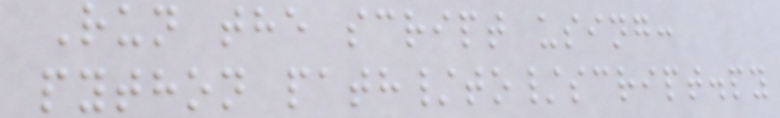Run the script using:
python path/to/script.py
